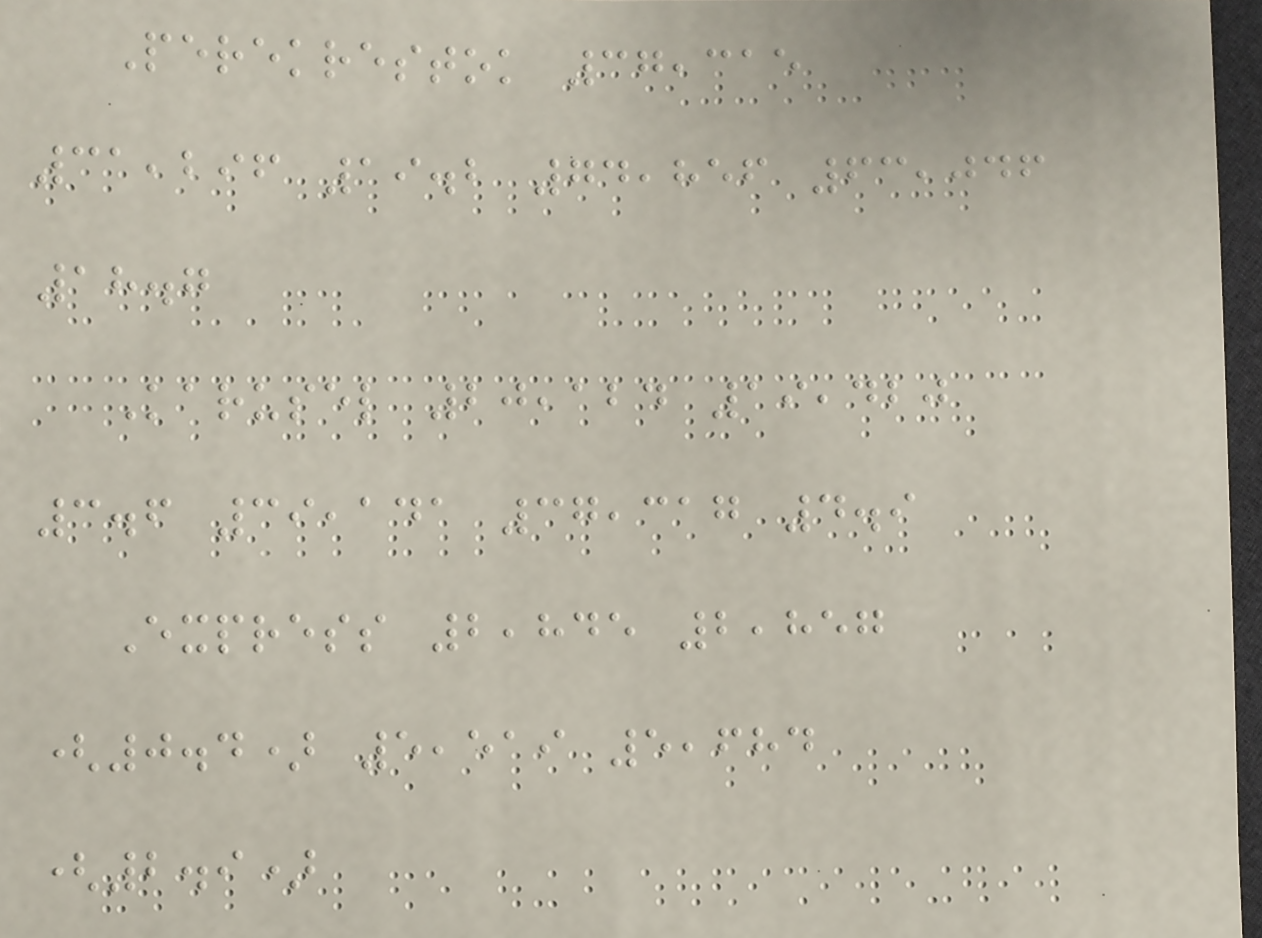Perekrestok 37,315
31,296 19.2 74,856 63,046
18.7
Karusel 20,124 19,420
3.6 39,141 37,317 4.9
Express 2,845 2,857
(0.4) 5,519 5,684
(2.9)
